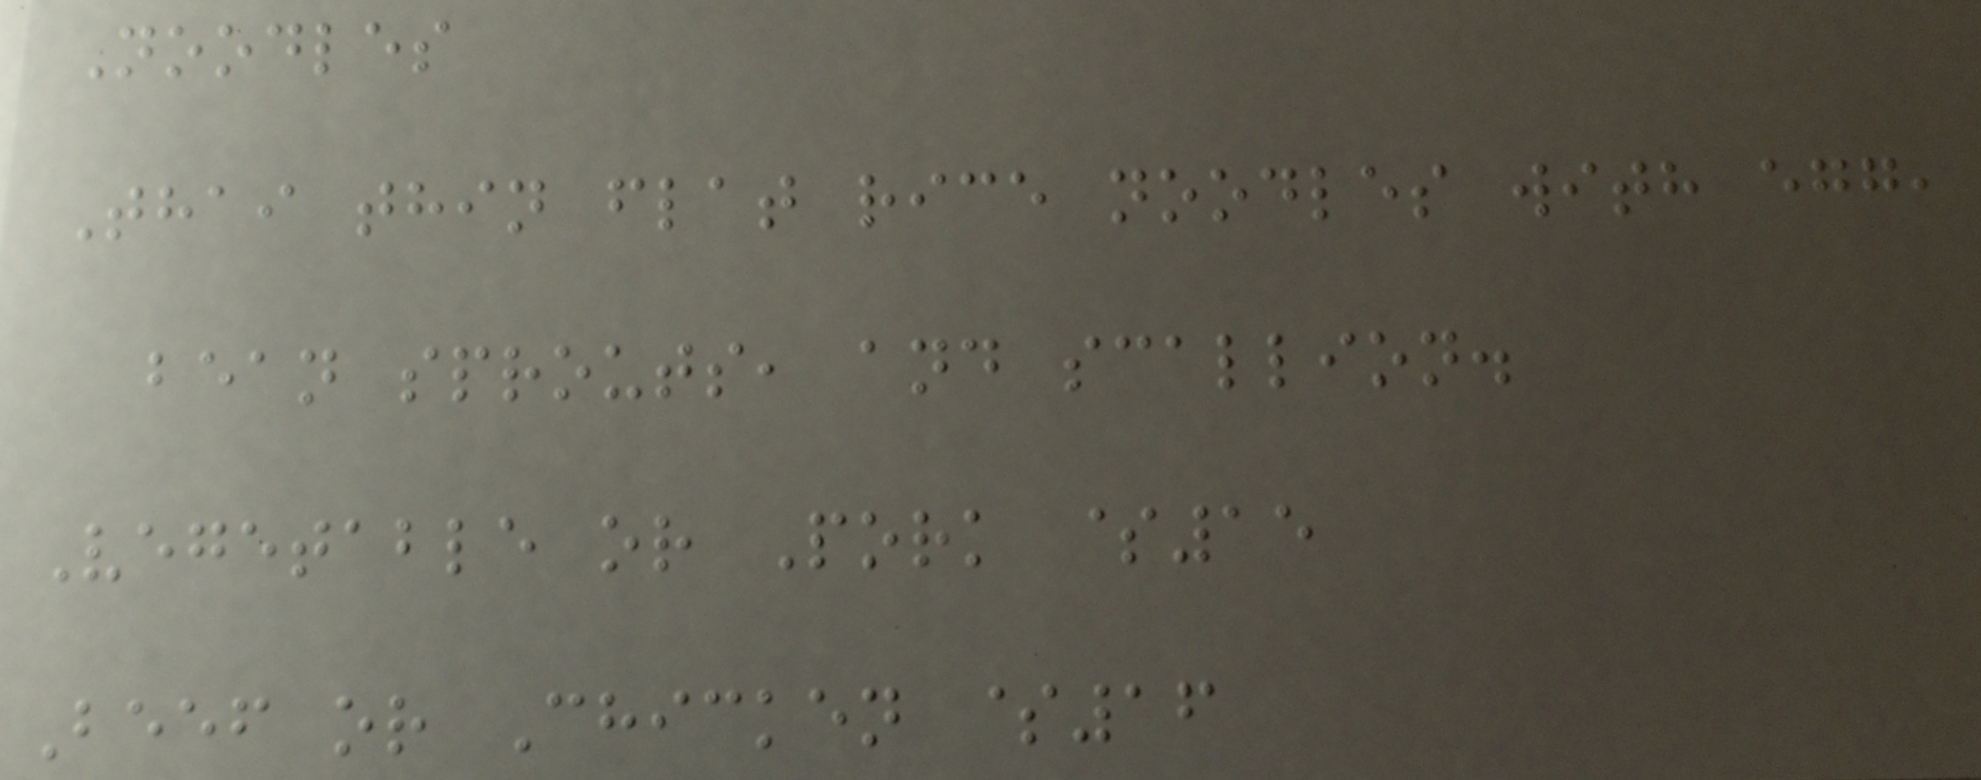Noodles
Thai thin flat rice noodles with egg,
bean sprouts, and scallion.
Vegetable or Pork $15
Beef or Chicken $16
